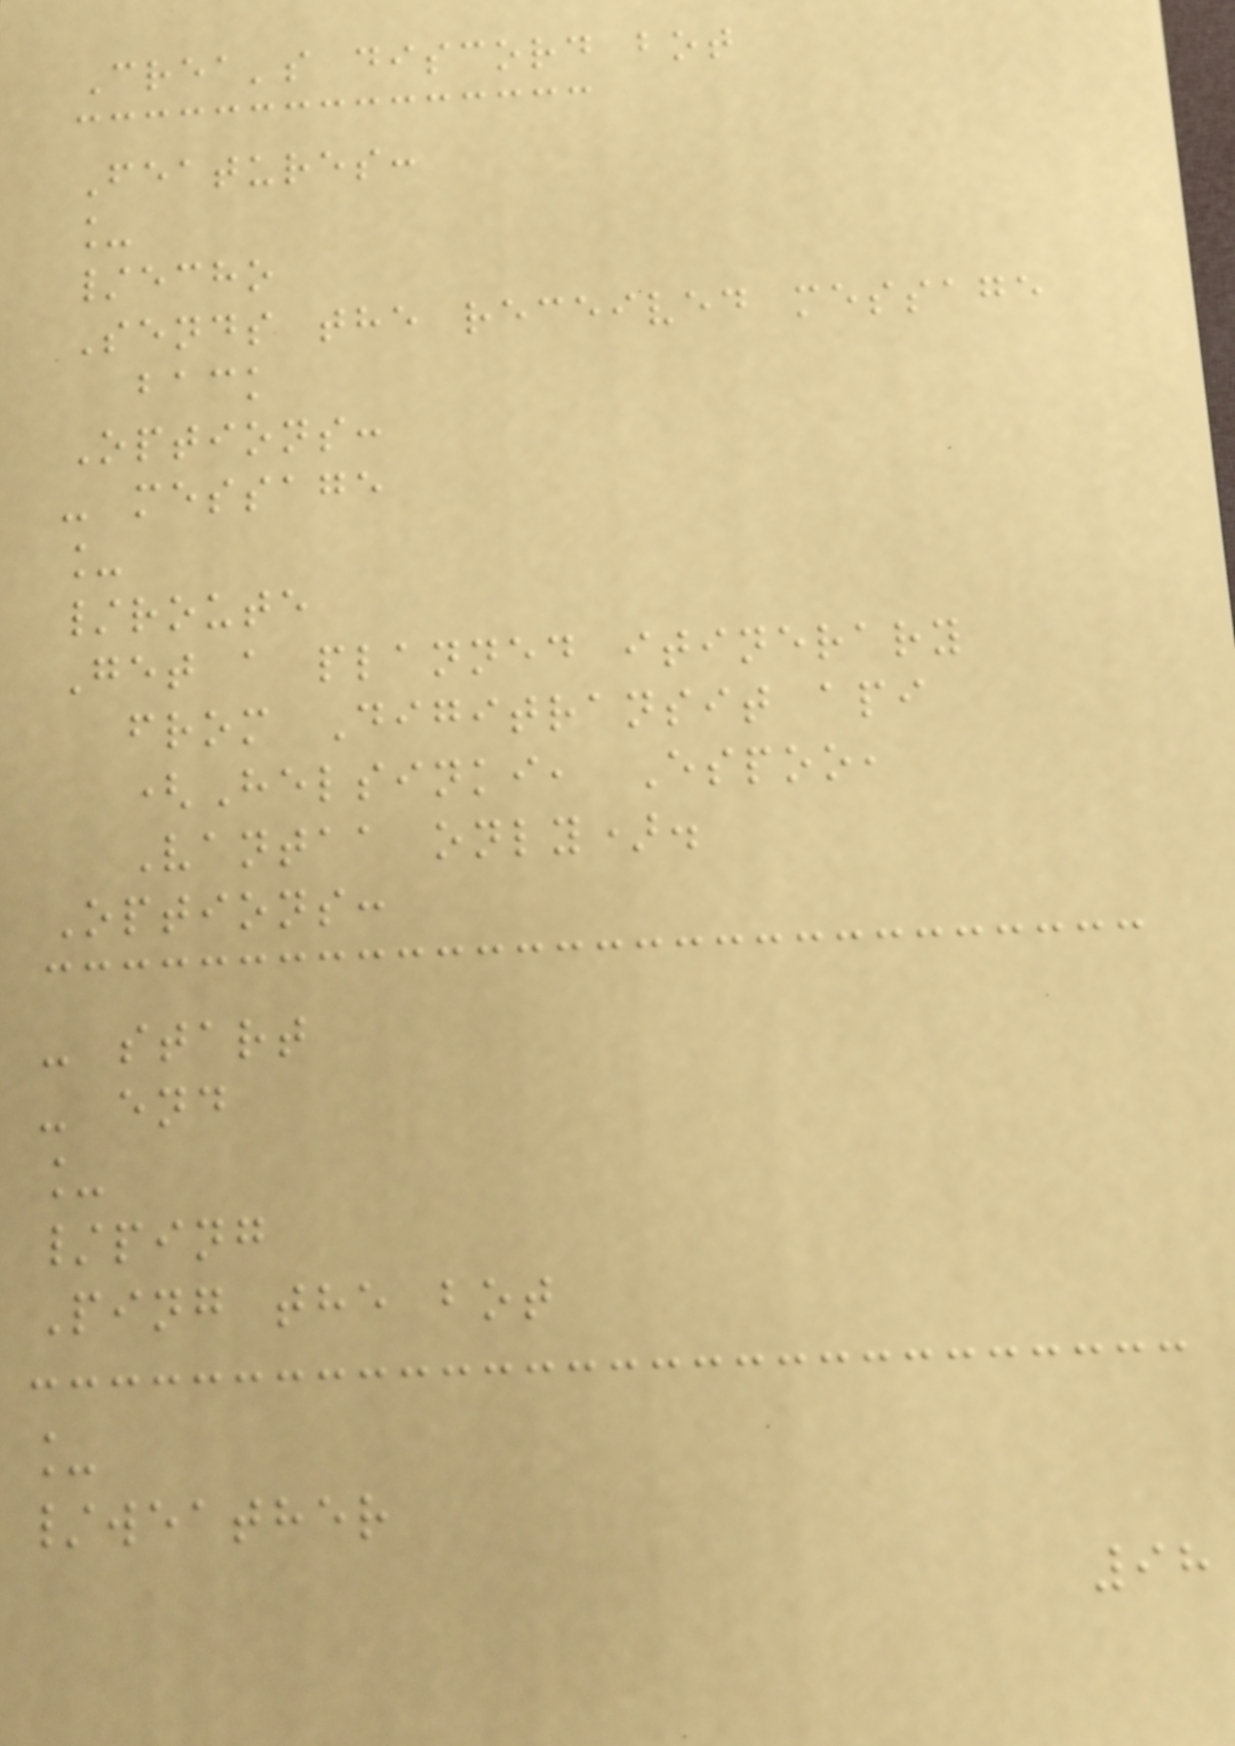Crea's discord bot
Features:
_
/echo
Sends the received message
back
Options:
- message
_
/route
Get a planned itinerary
from Digitransit api
(Helsinki, Espoo,
Vantaa only).
Options:
- start
- end
_
/ping
Ping the bot
_
/weather
98
